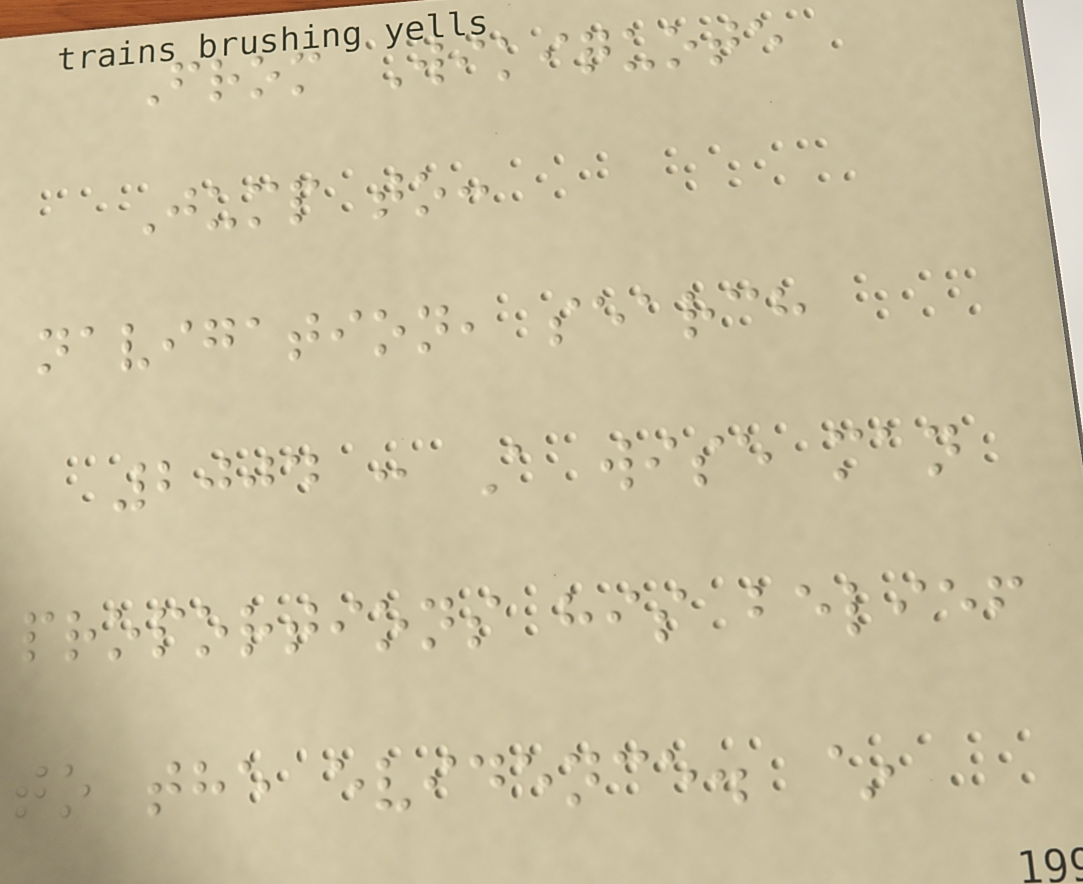From Wikiquote
Jump to:
navigation, search
2004 : A wise man
proportions his belief
to the evidence. ~
